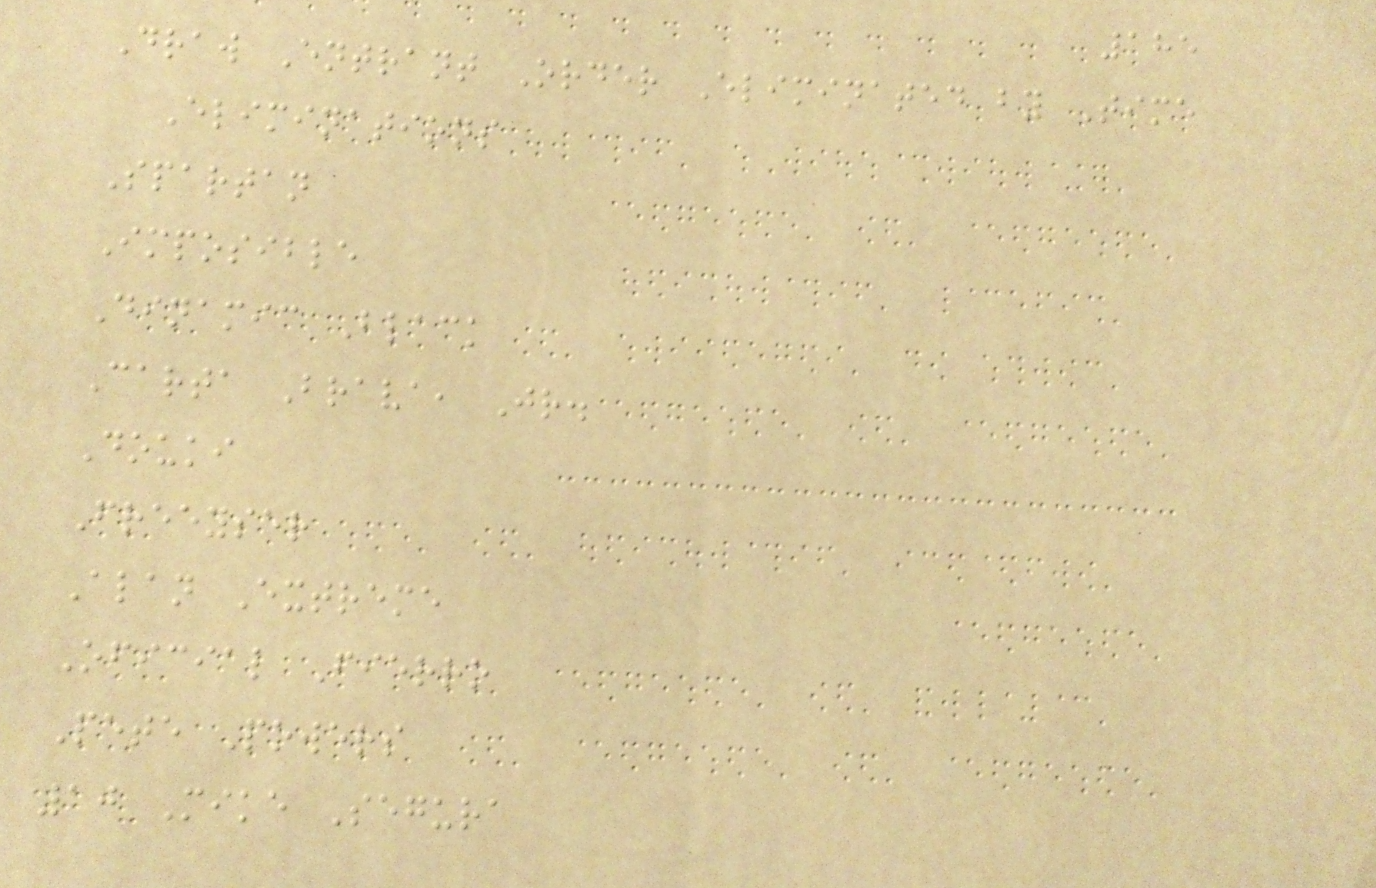185
Draw Entrant Order Eliminated by Time
Eliminations
Spartan
Imposible
Dinamic Black
Carta Brava, Jr.
Douki
Freeyser
Alan Extreme
Oficial Fierro
Pete Powers
10 Mike Segura
